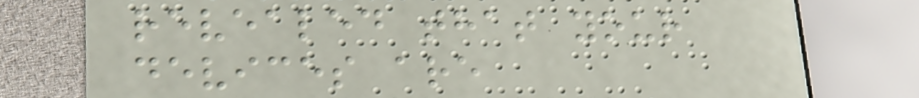revealed that your
devices are
